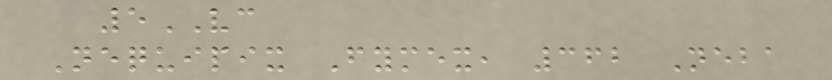5VC
Nequipix Fymex, 362 Neba
